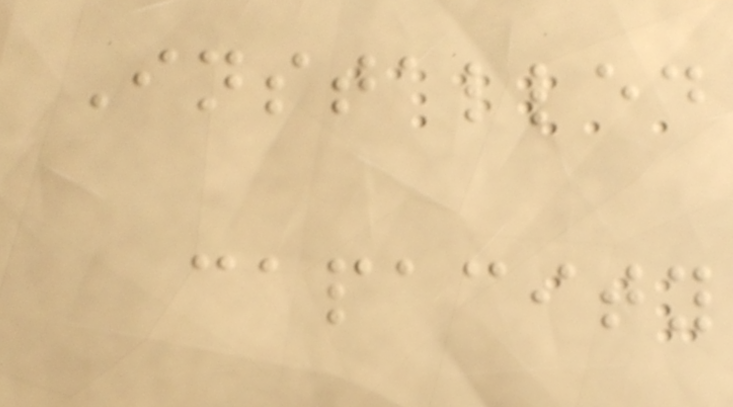Installed
capacity
